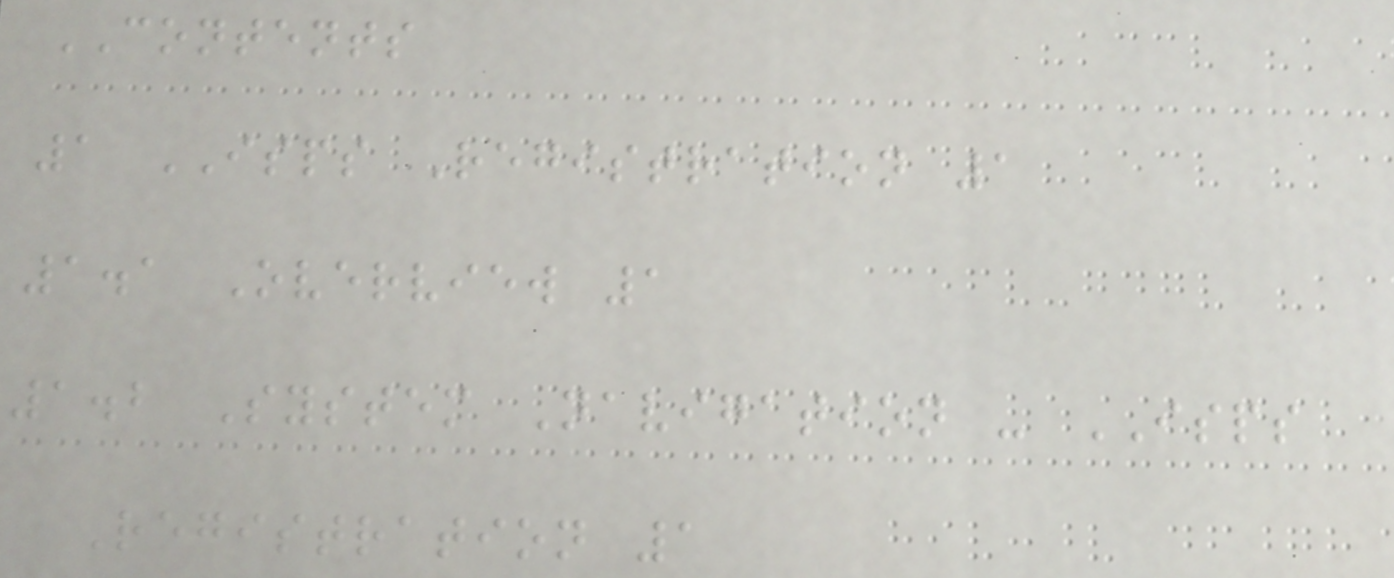CONTENTS
1 ISPS Registration 1
1.1 Overview 1
1.2 System Navigation - ISPS
Registration 1
